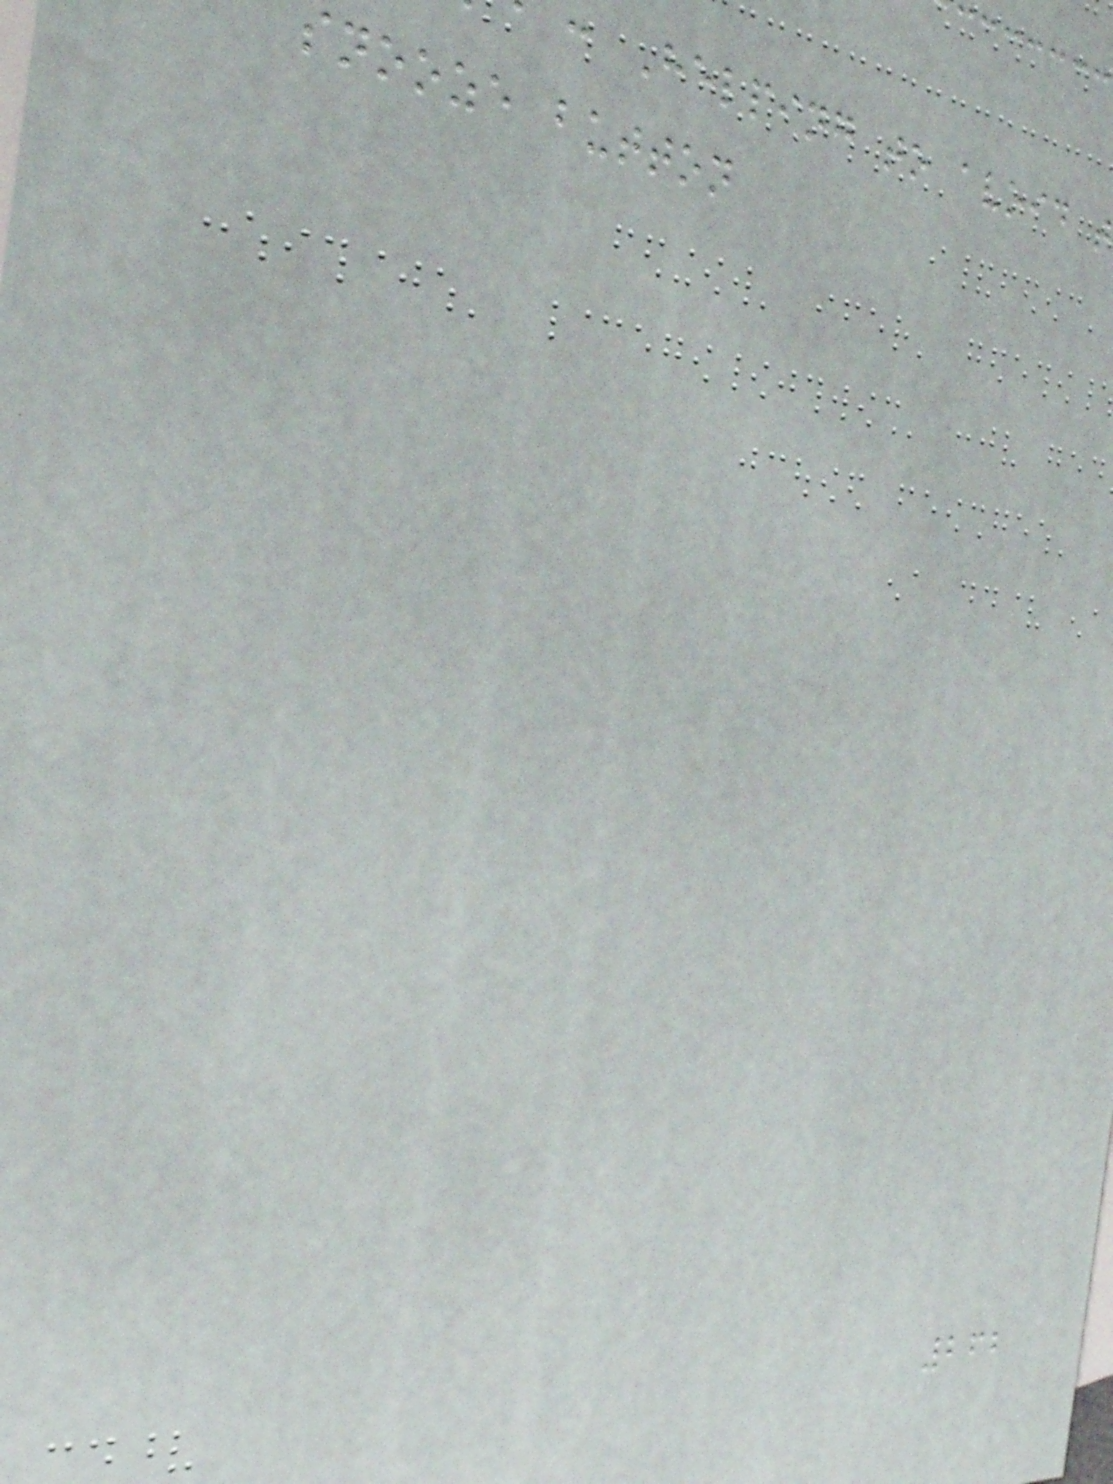: Helping to avoid t
snooze button
262
